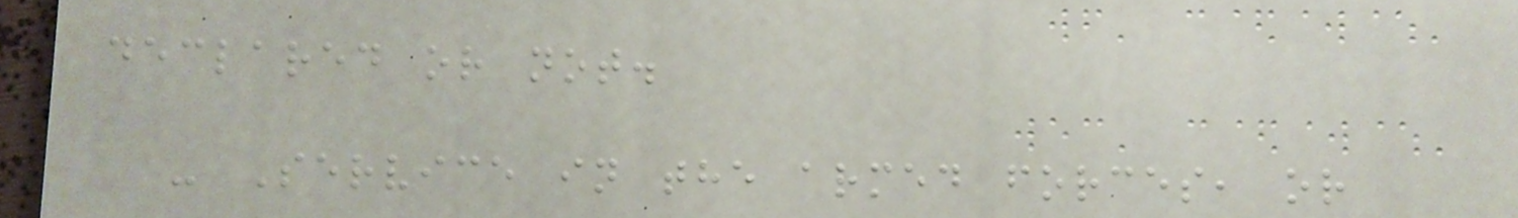declared or not.
- Service in the armed forces, or
